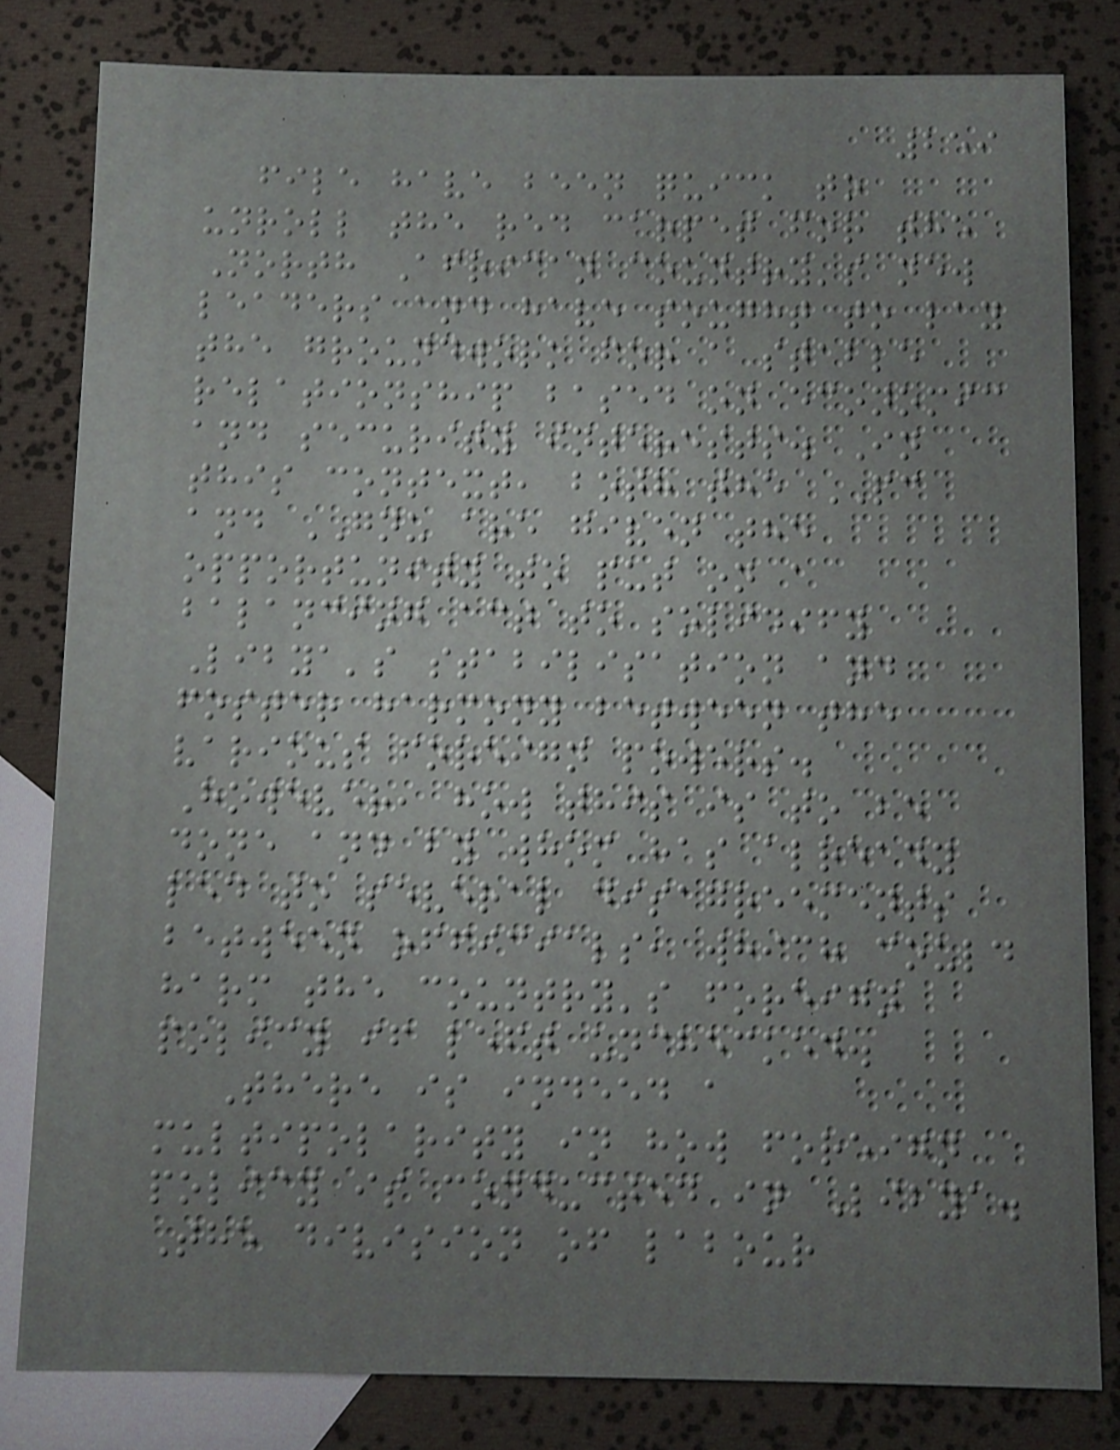259
file have been quick to
unroll the red carpet for the
North African country's new
leaders and have sought to lay
the groundwork for a stable
relationship based on economic
and security interests. In
this context, both the PC
and GNU are given the
opportunity to put on a
balancing act to solidify
Libya's stabilisation and
foster harmony between the
various foreign powers.
However, how this is to be
done and by whom has already
led to several disagreements
between officials, which could
harm the country's foreign
policy if left unchecked.
There is indeed a
multipolarity in how foreign
policy is conducted in Libya.
The division of labour
